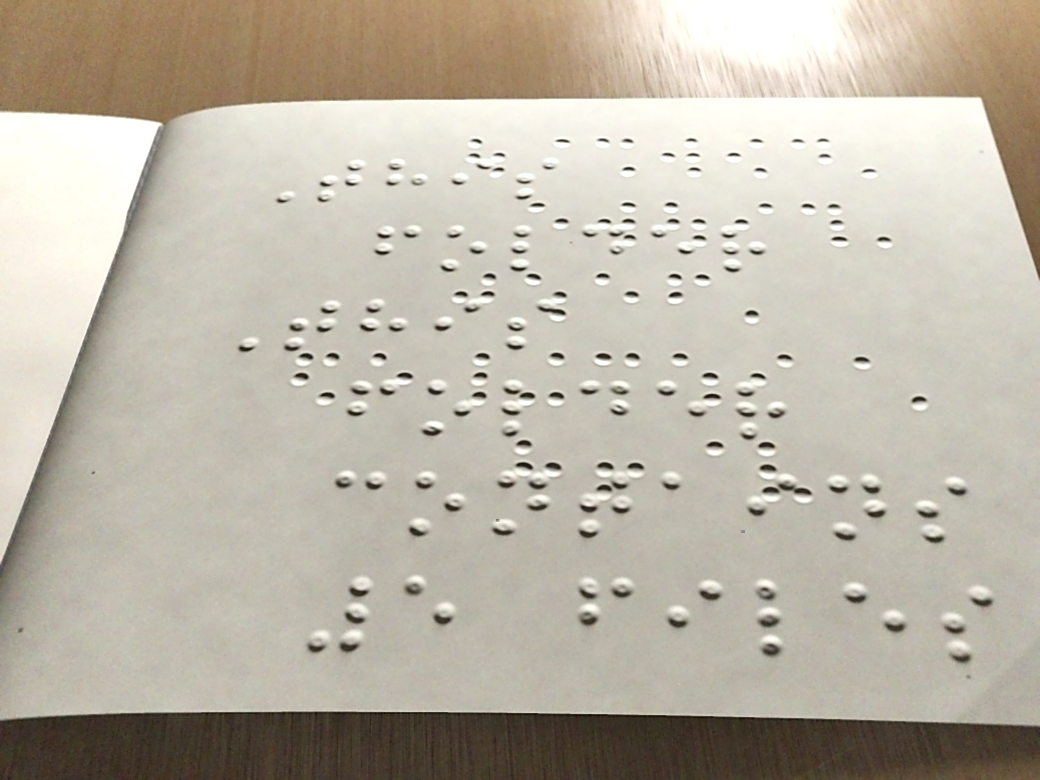This
folder
This
folder
contains
5 files
